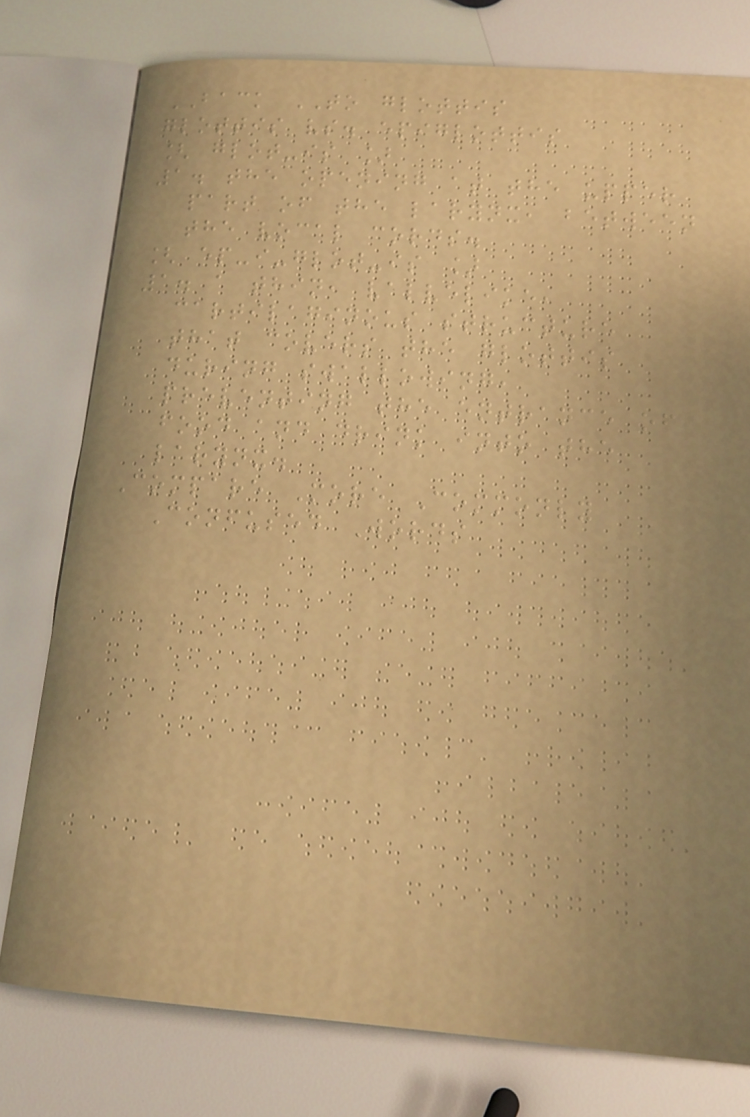BACK TO glottis
glottis vs. epiglottis
[ glot-is ]
1. the opening at the upper
part of the larynx, between
the vocal cords.
[ ep-i-glot-is ]
1. a thin, valvelike,
cartilaginous structure
that covers the glottis
during swallowing,
preventing the entrance of
food and drink into the
larynx.
Compare More Commonly
Confused Words
